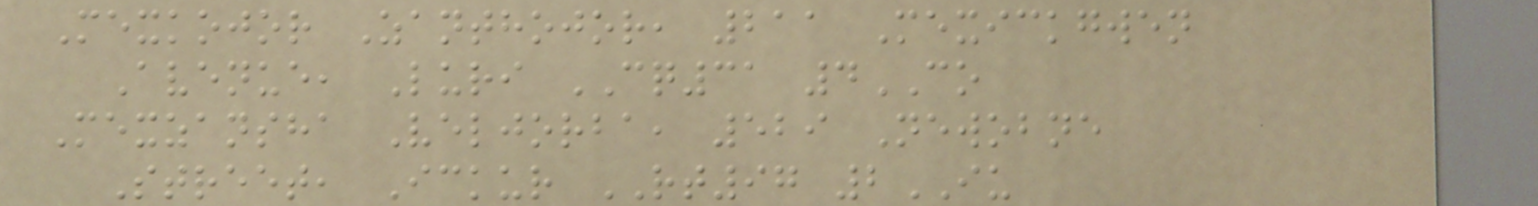Mexkojor Zanthojor, 211 Mexickgwen
Avenue, Luri CQ31 4CO
Mexzansha Veljorba, 529 Newobne
Street, Ickur RT97 2IU
